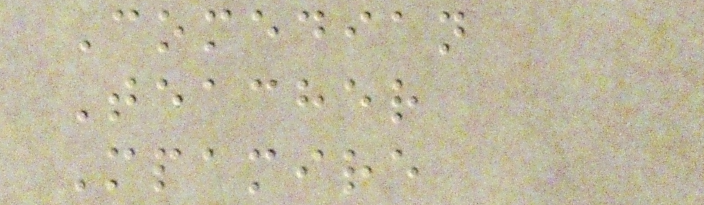Comedian
Teacher
Mpamire
